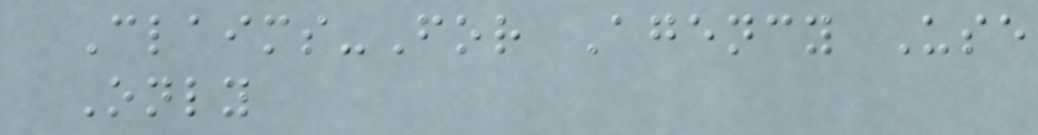Claims-For Agency Use
Only
